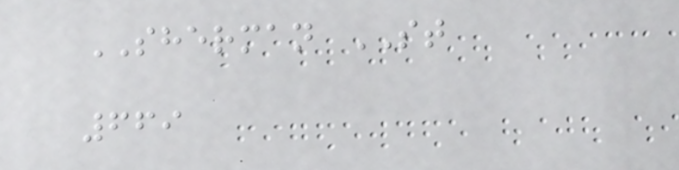SHERMAN ST
669
